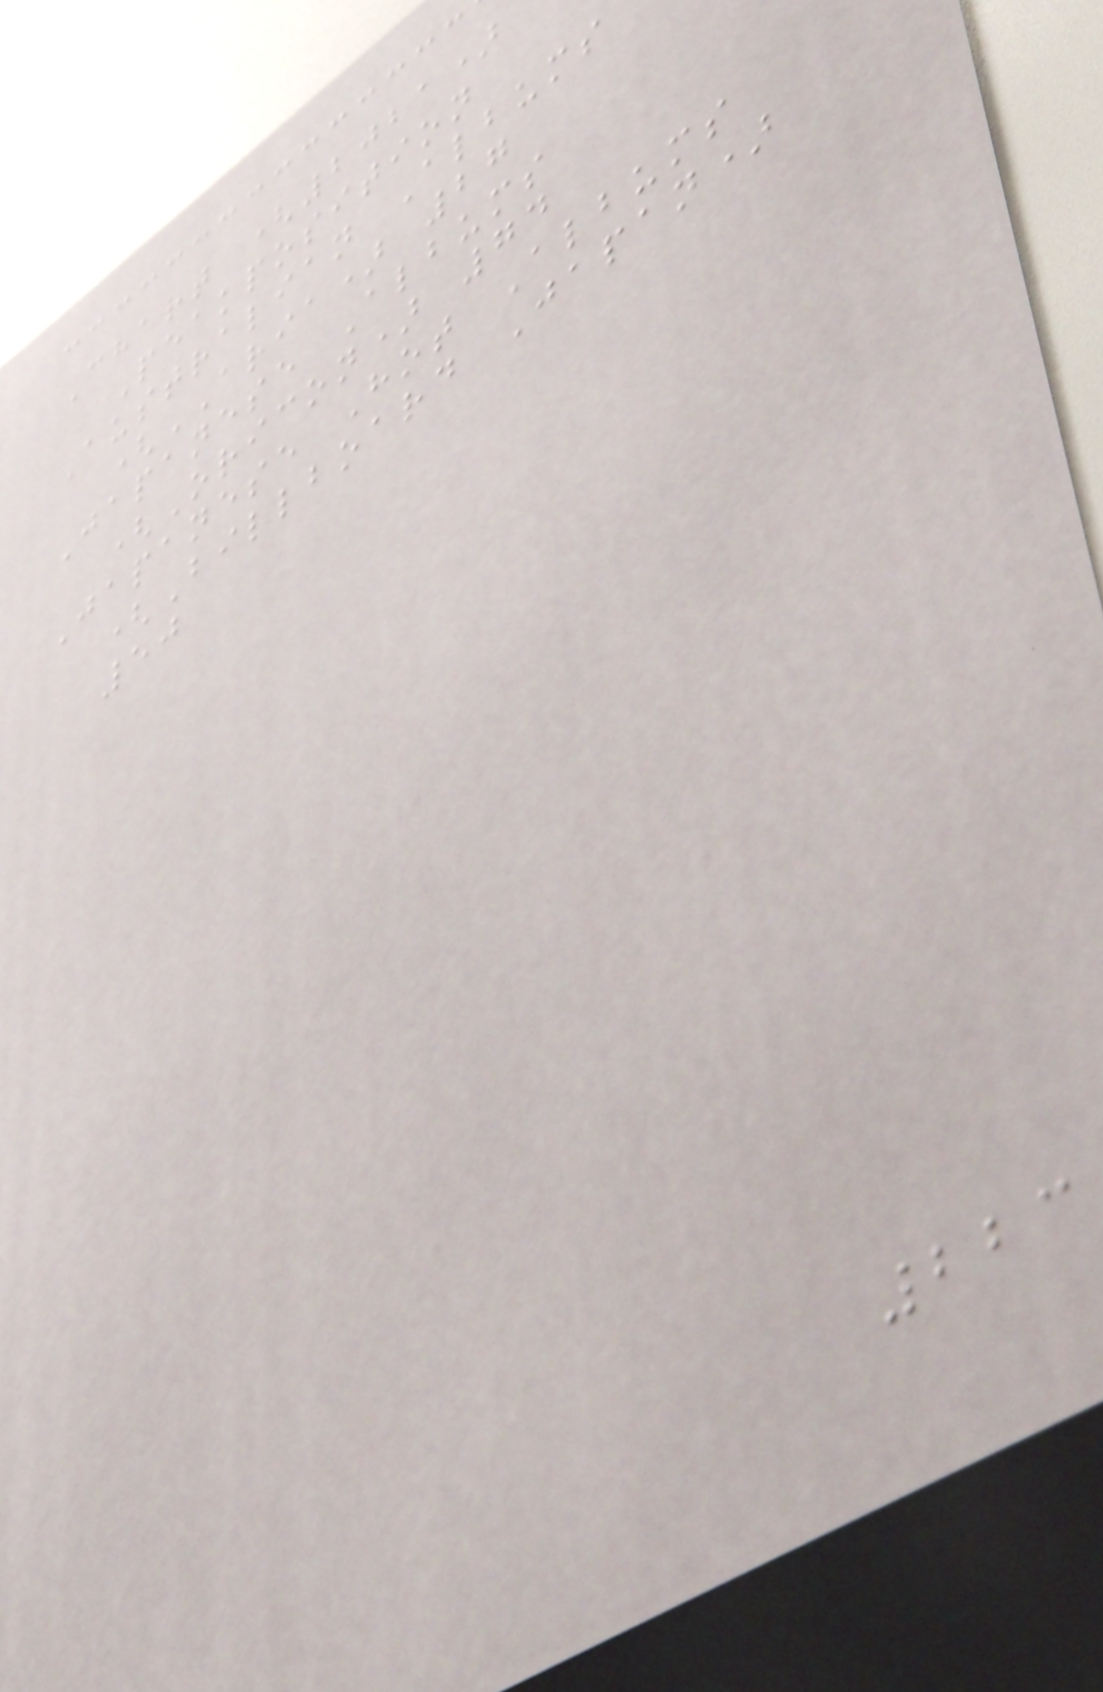Chart (2021)
Peakposition
Australian Albums
(ARIA) 27
Japanese Albums
(Oricon) 74
Japanese Hot Albums
(Billboard Japan)
50
223
